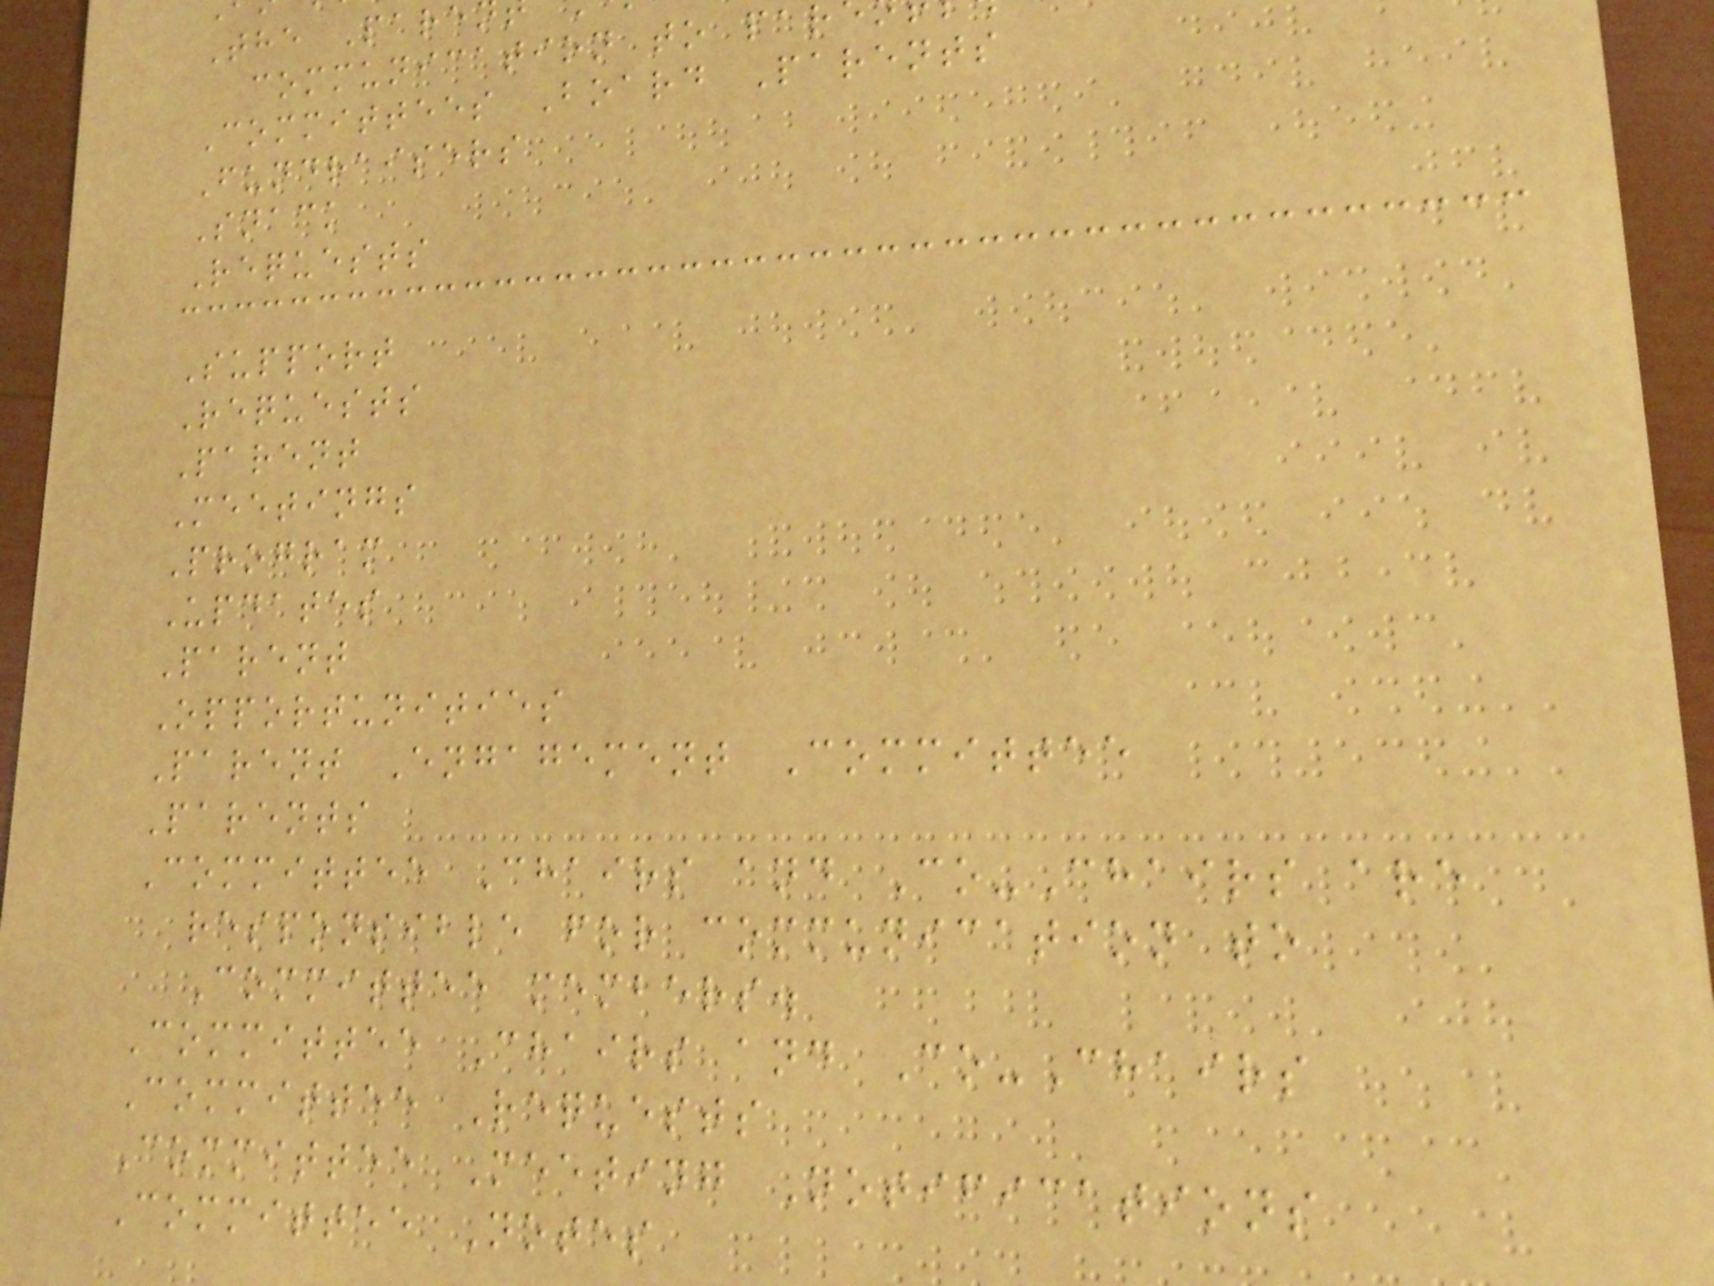communication to par
Committees Board Parents
Fundraisers
Snack
Requests
Support
Requests
Parent
Meetings
Program
Updates
Parent
Opportunities
Parent Engagement Committee
Parents
Committee Chairs and Co-Chairs are
responsible for communication to
Committee members.
Committee Chairs and Co-Chairs
Committee Requests
Committee Meeting Notifications
Committee Notes
